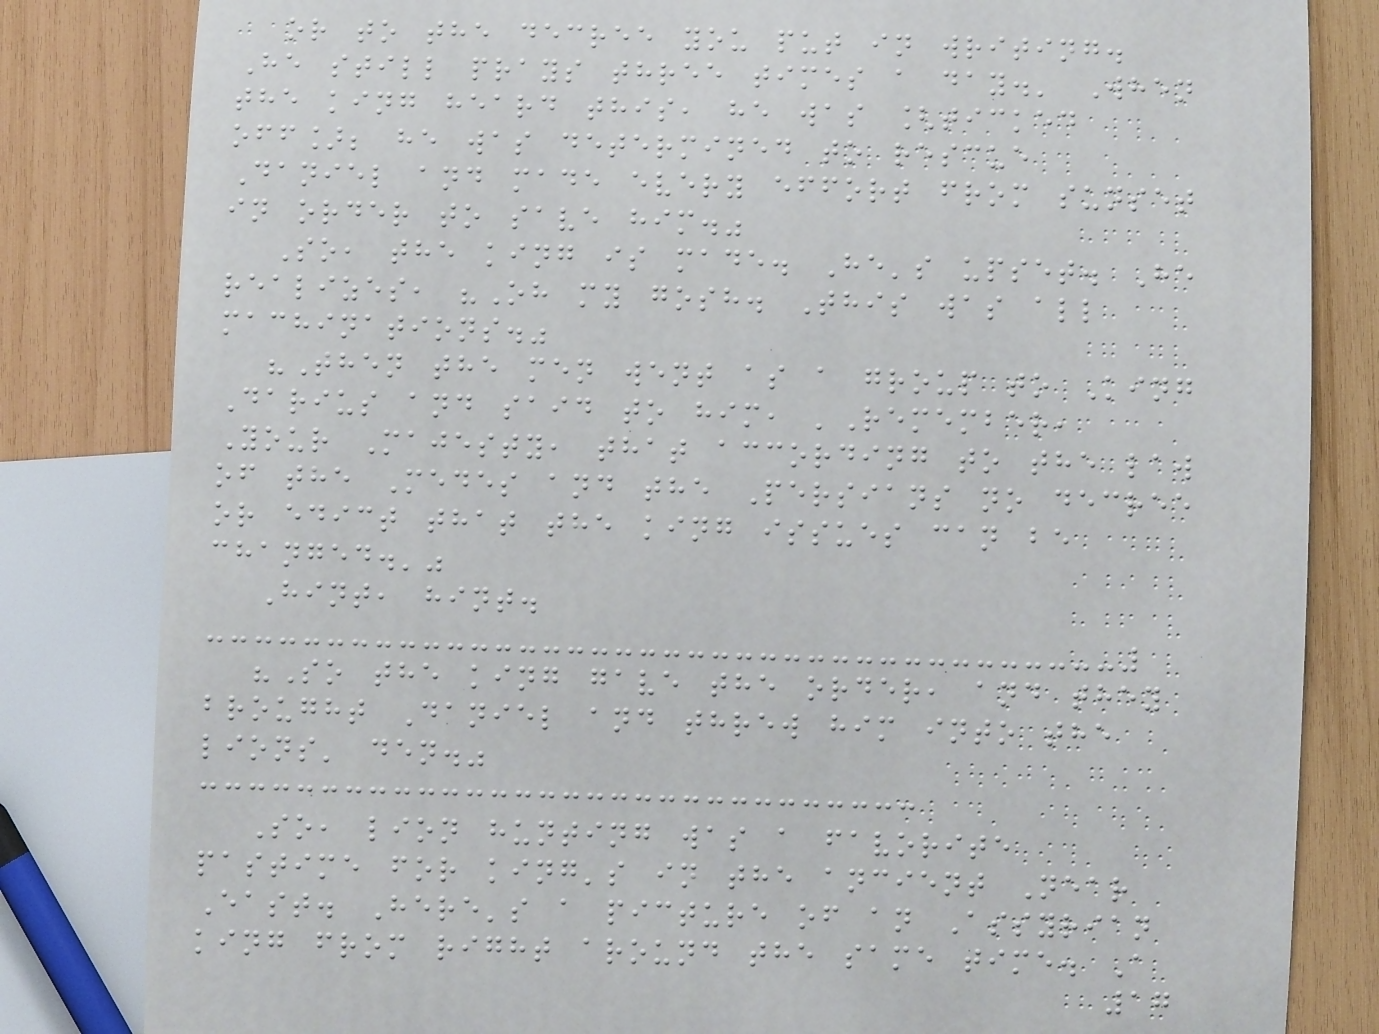or to the decree you put in writing.
He still prays three times a day.' When
the king heard this, he was [ticked
off]; he was determined to rescue
Daniel and made every effort from sunset
in order to save him."
So, the king is made. He's upset. He
realizes, "Oh my gosh. This was all
machinations."
"Then the men went as a group to King
Darius and said to him, 'Remember,
Your Majesty, that according to the law
of the Medes and the Persians no decree
or edict that the king issues can be
changed.'"
Hint, hint.
"So the king gave the order, and they
brought Daniel and threw him into the
lions' den."
So, lion hunting was a favorite
pastime for king's in the ancient Near
East. Here's a picture of an Assyrian
king from right around the same time. A
17
